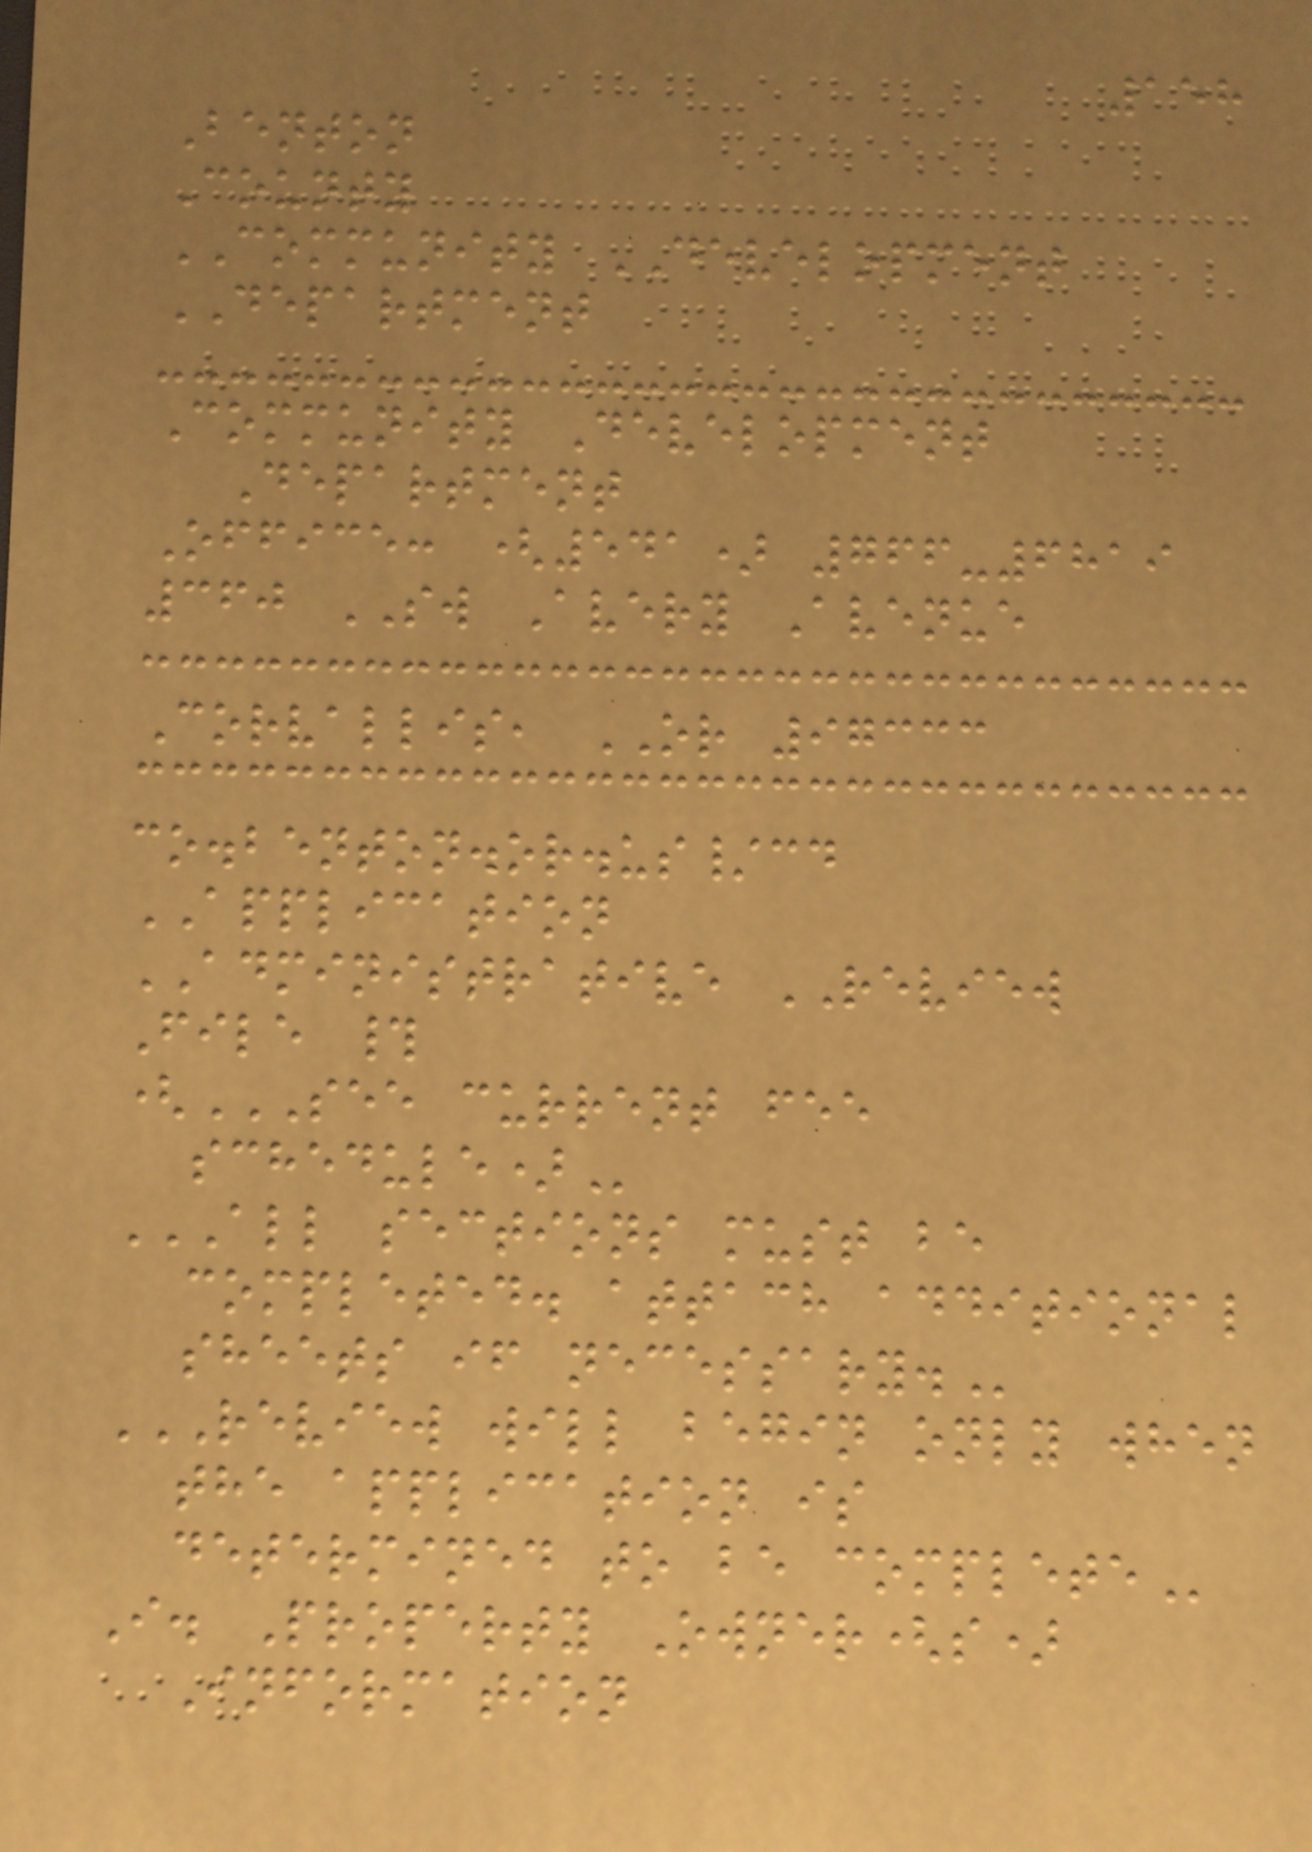158
Benton
County
COMMUNITY DEVELOPMENT
DEPARTMENT
Community Development
Department
Office: (541) 766-6819
360 SW Avery Avenue
Corvallis, OR 97333
co.benton.or.us/cd
APPLICATION
ADMINISTRATIVE REVIEW
File #
(SEE CURRENT FEE
SCHEDULE)
ALL SECTIONS MUST BE
COMPLETED. ATTACH ADDITIONAL
SHEETS IF NECESSARY.
REVIEW WILL BEGIN ONLY WHEN
THE APPLICATION IS
DETERMINED TO BE COMPLETE
I. Property Owner(s)
Information
